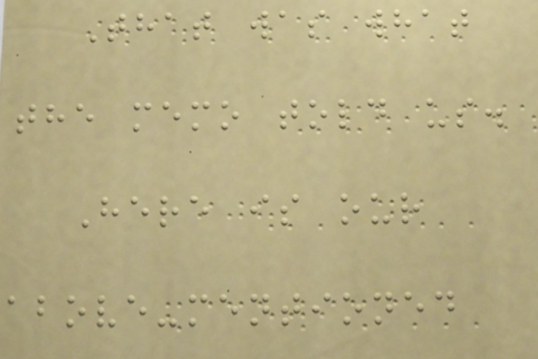That was what
the memo told us.
Here is our
above-mentioned
